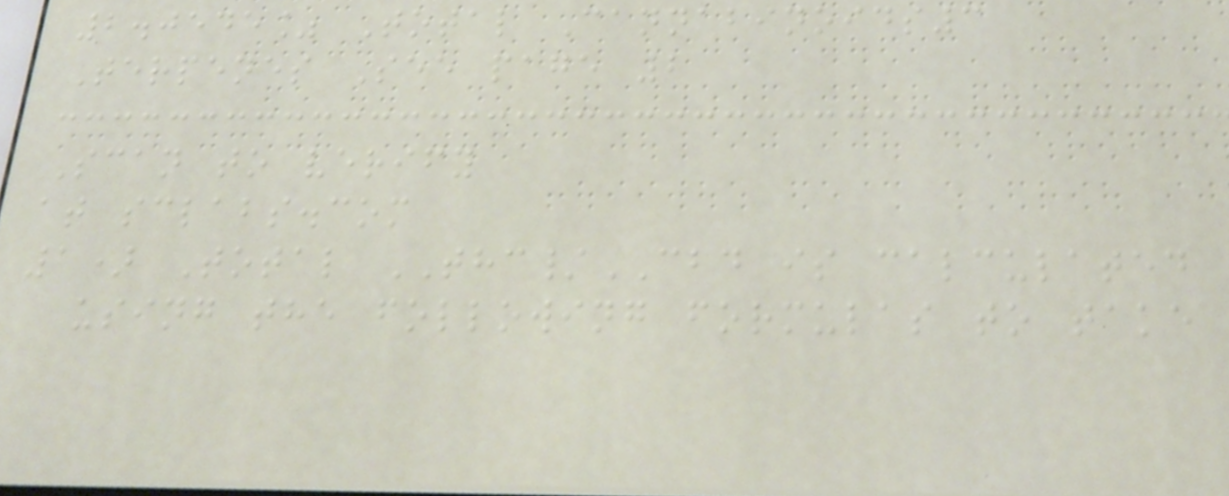2.0545% Total Cannabinoids3
Terpenes See page 2
Scan to verify
at sclabs.com
1) Total THC/CBD is calculated
using the following formulas to take
